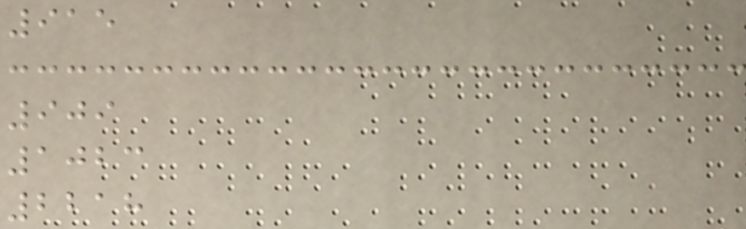915
909
1023
2218
